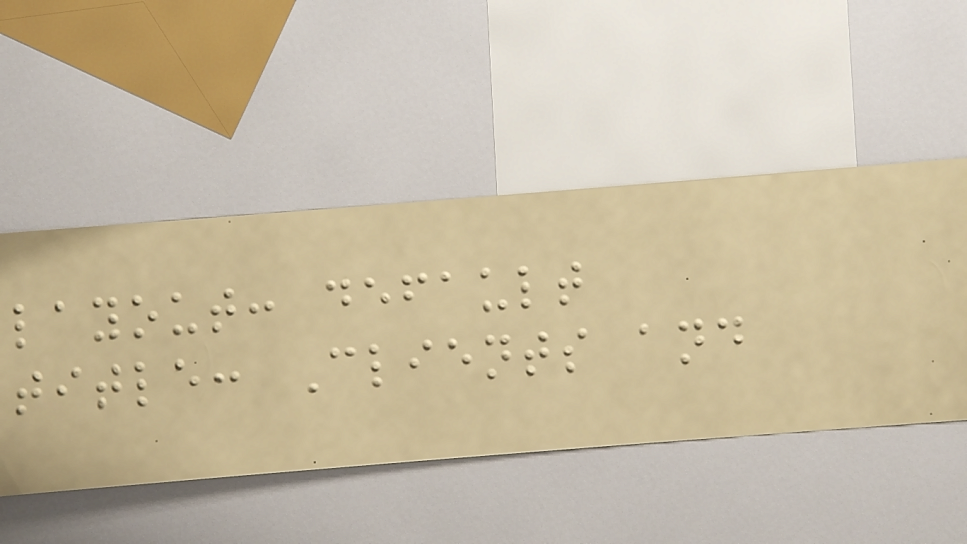layout: default
title: Clients and
